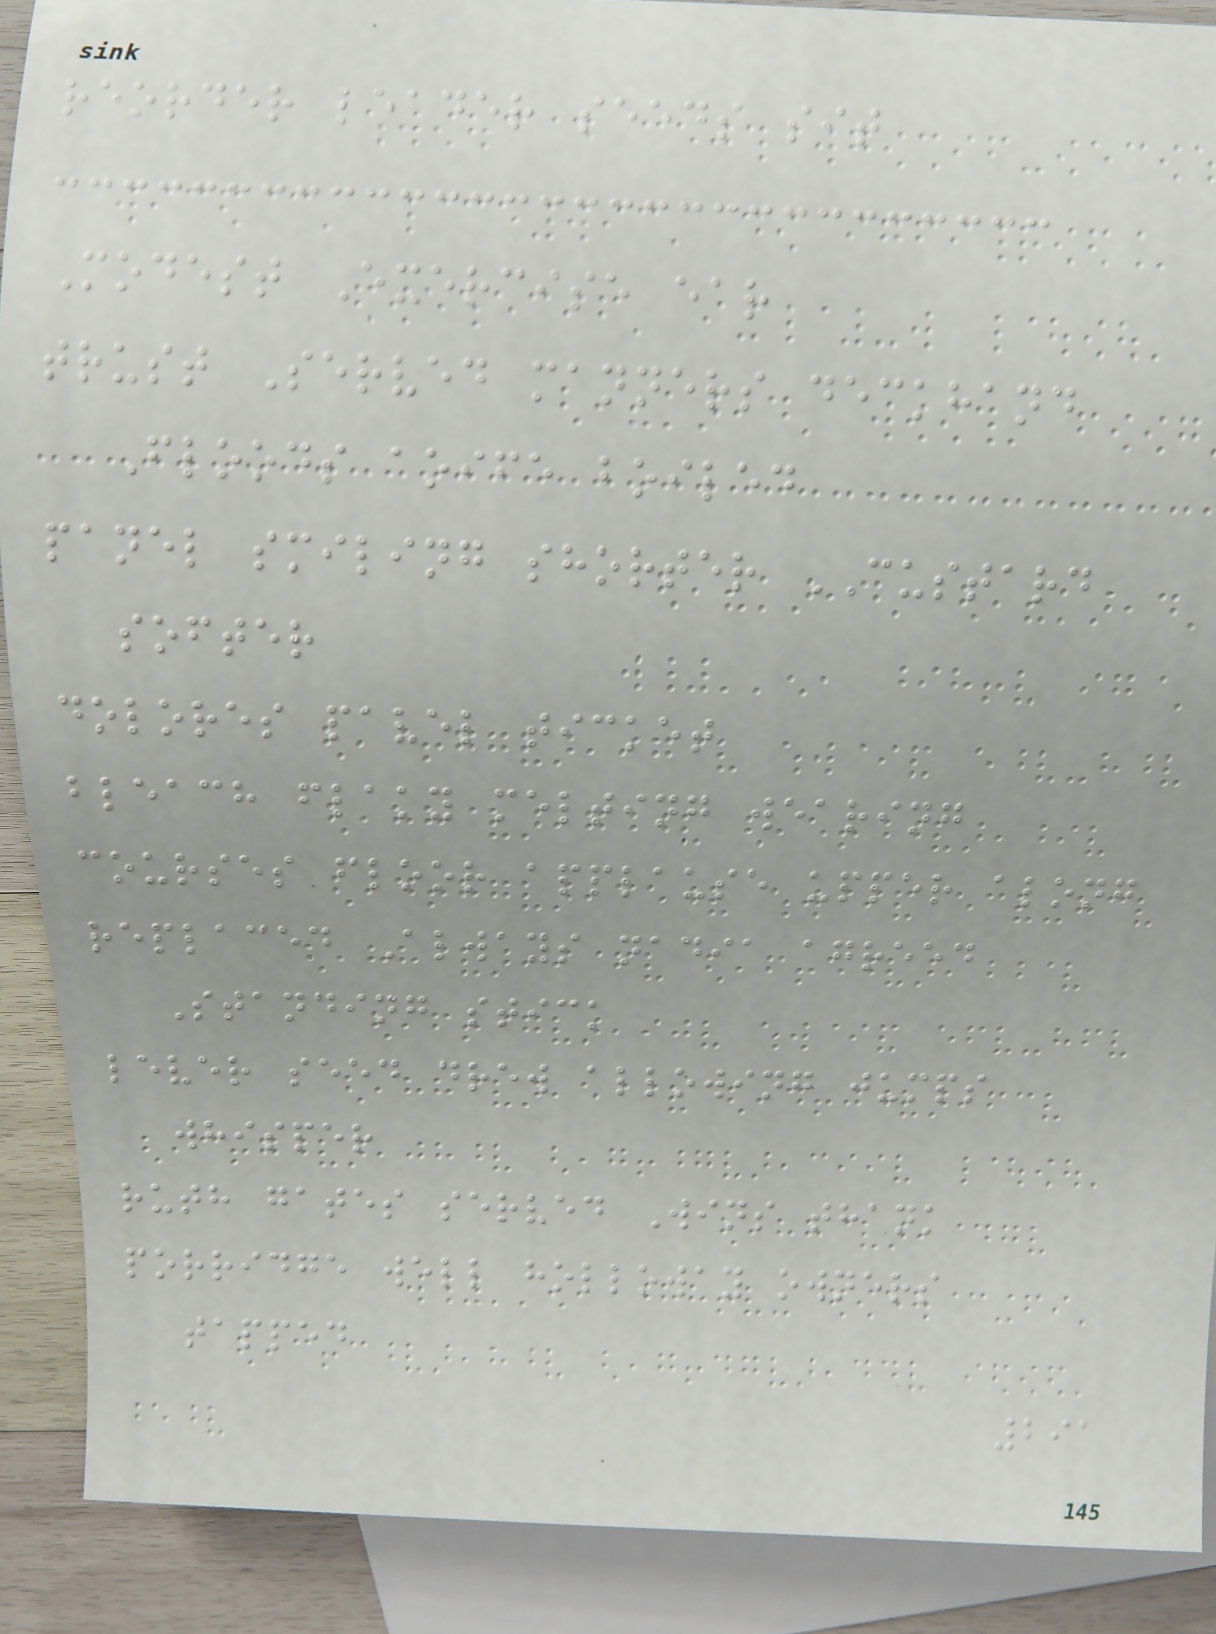reorder leader seeds sit
Modest Exercise ear
trust Served manners deckhand
Floods aoife boiled
panel smiling shorter CUSTARD
softer
dolores pavel ticket
bleach flaky melting wearing
courses floor applause upper along
replaced Always nadia agreed
Standing stick
lever seed drew allowing jumps
whisper
ruth gates served Wins thank
porridge well holloway owners
tapped
291
